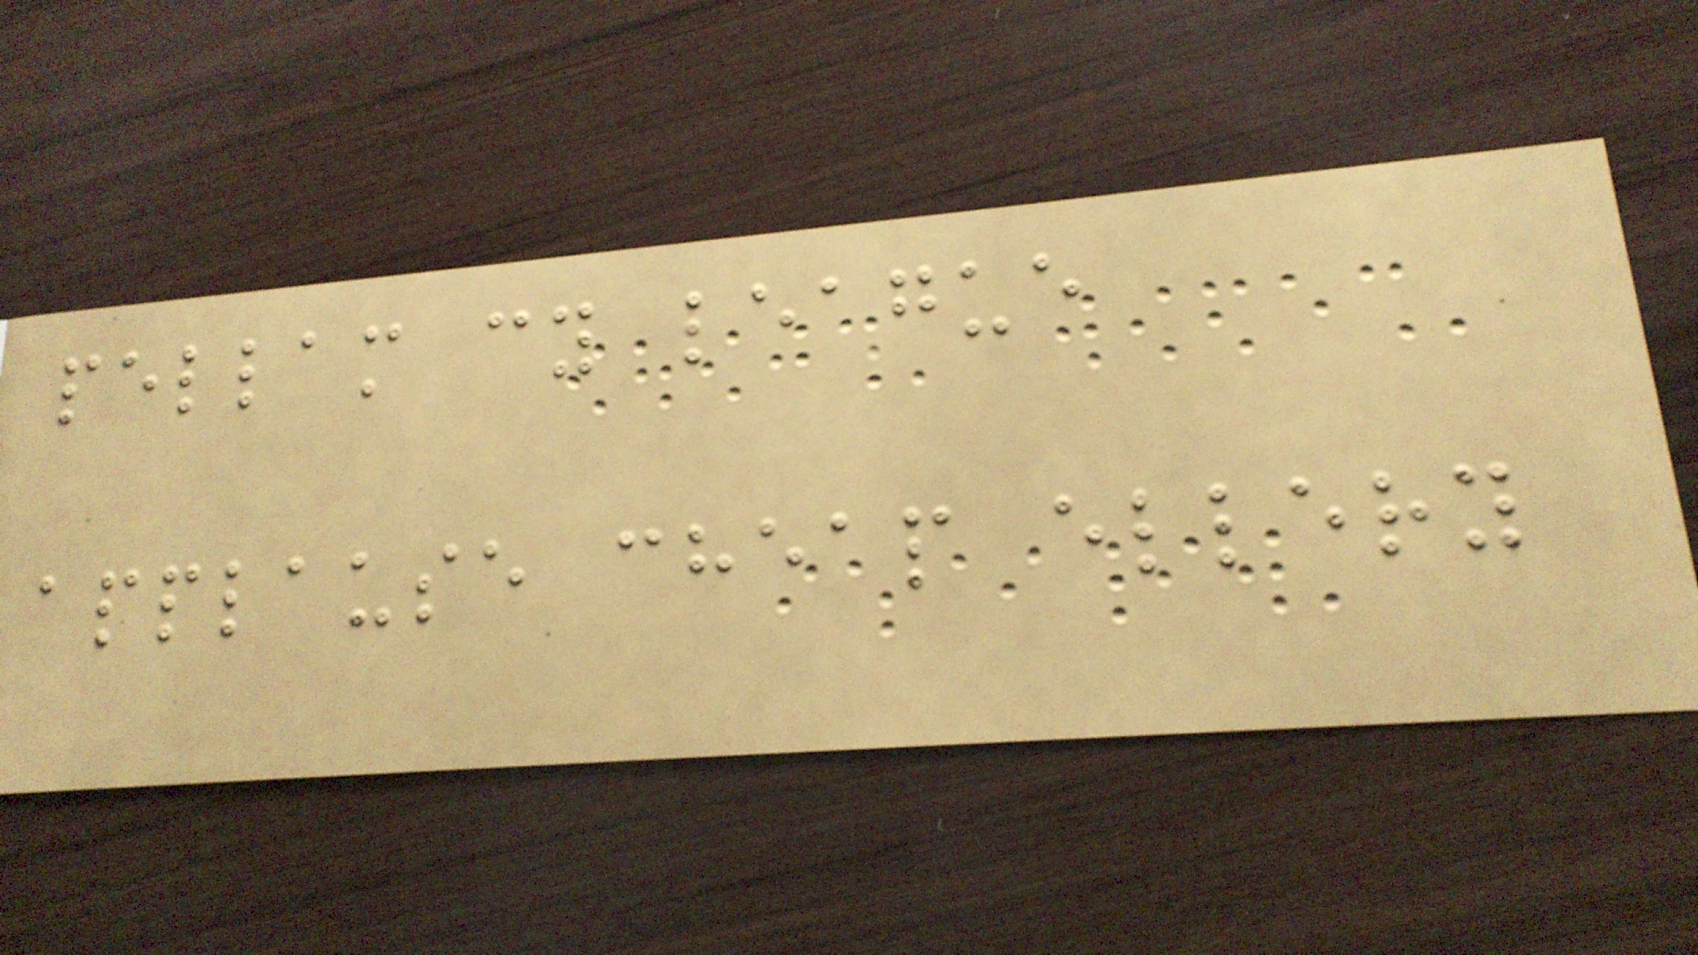pellam cy league
applause cheap ellery
